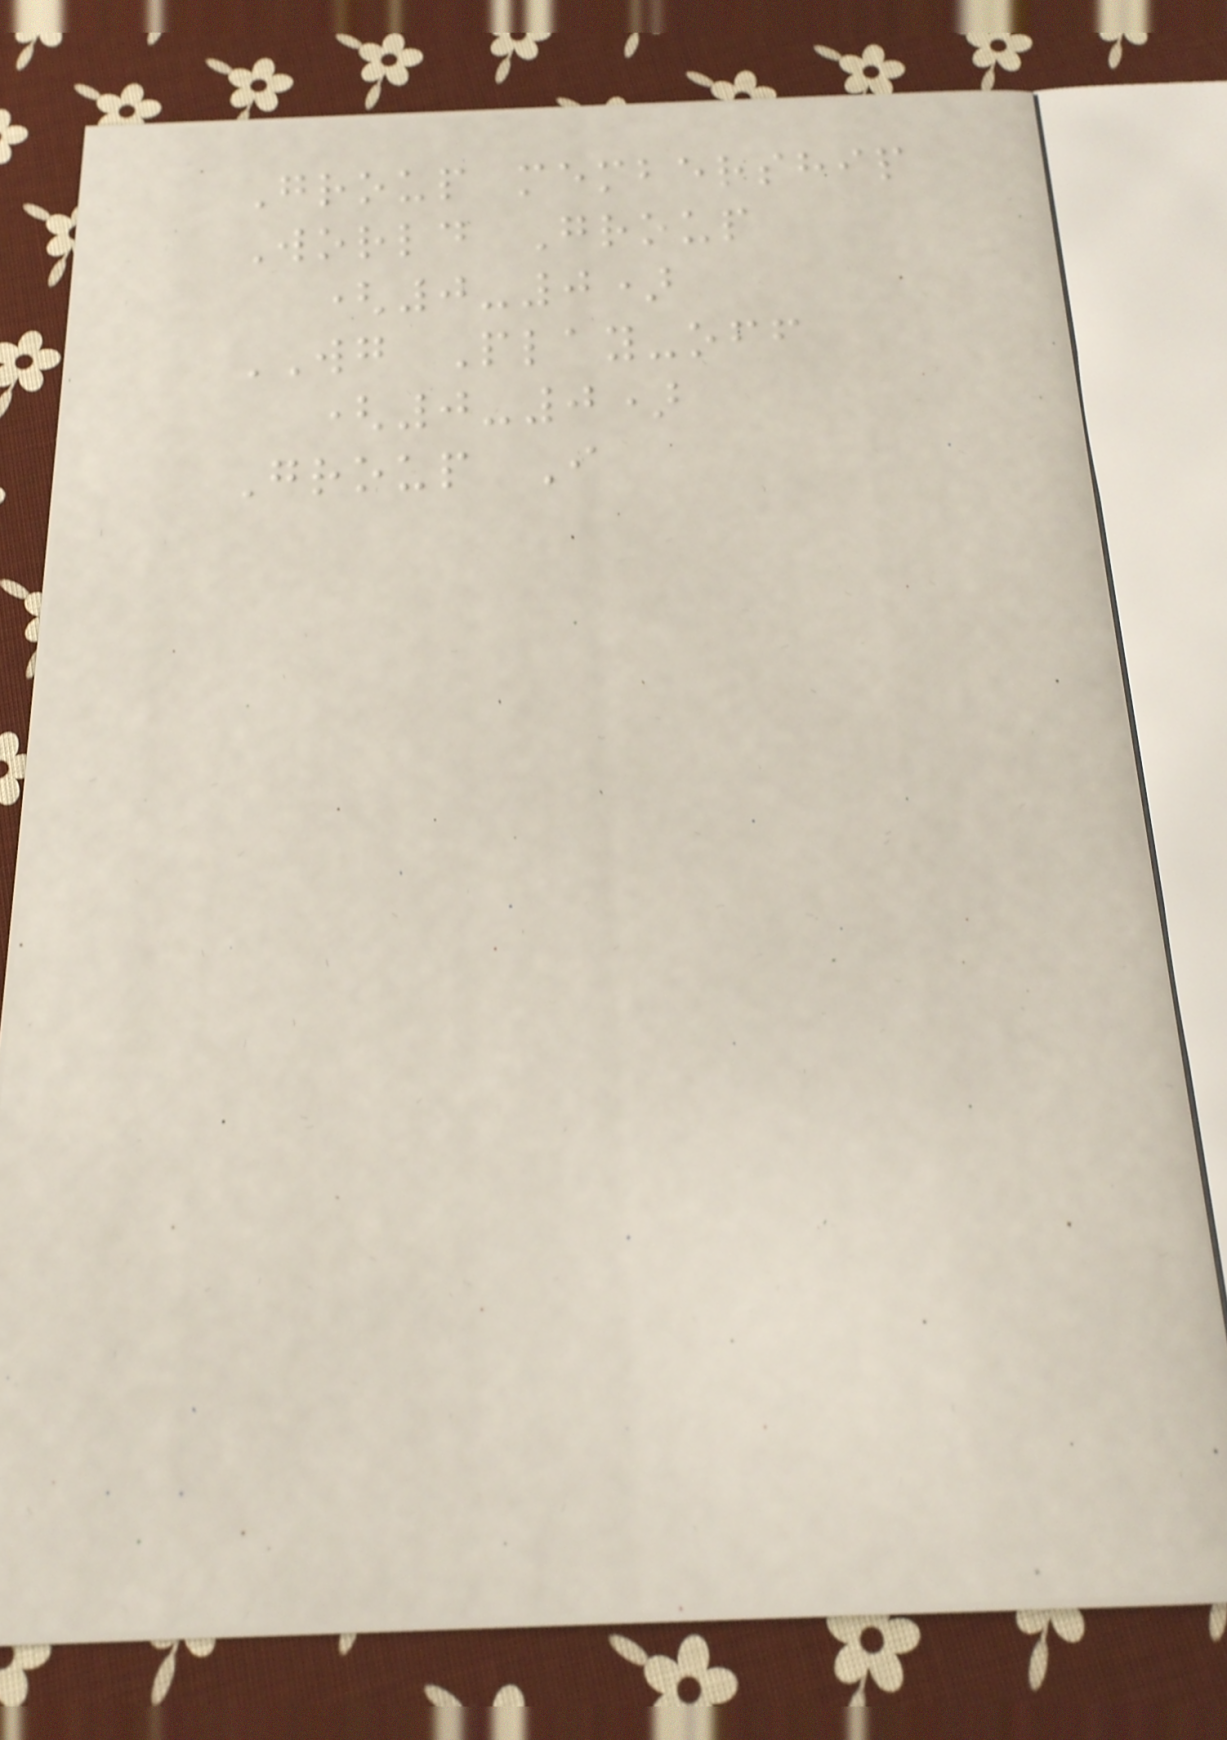Group membership
World Group
(0-0)
WG Play-off
(0-0)
Group I
